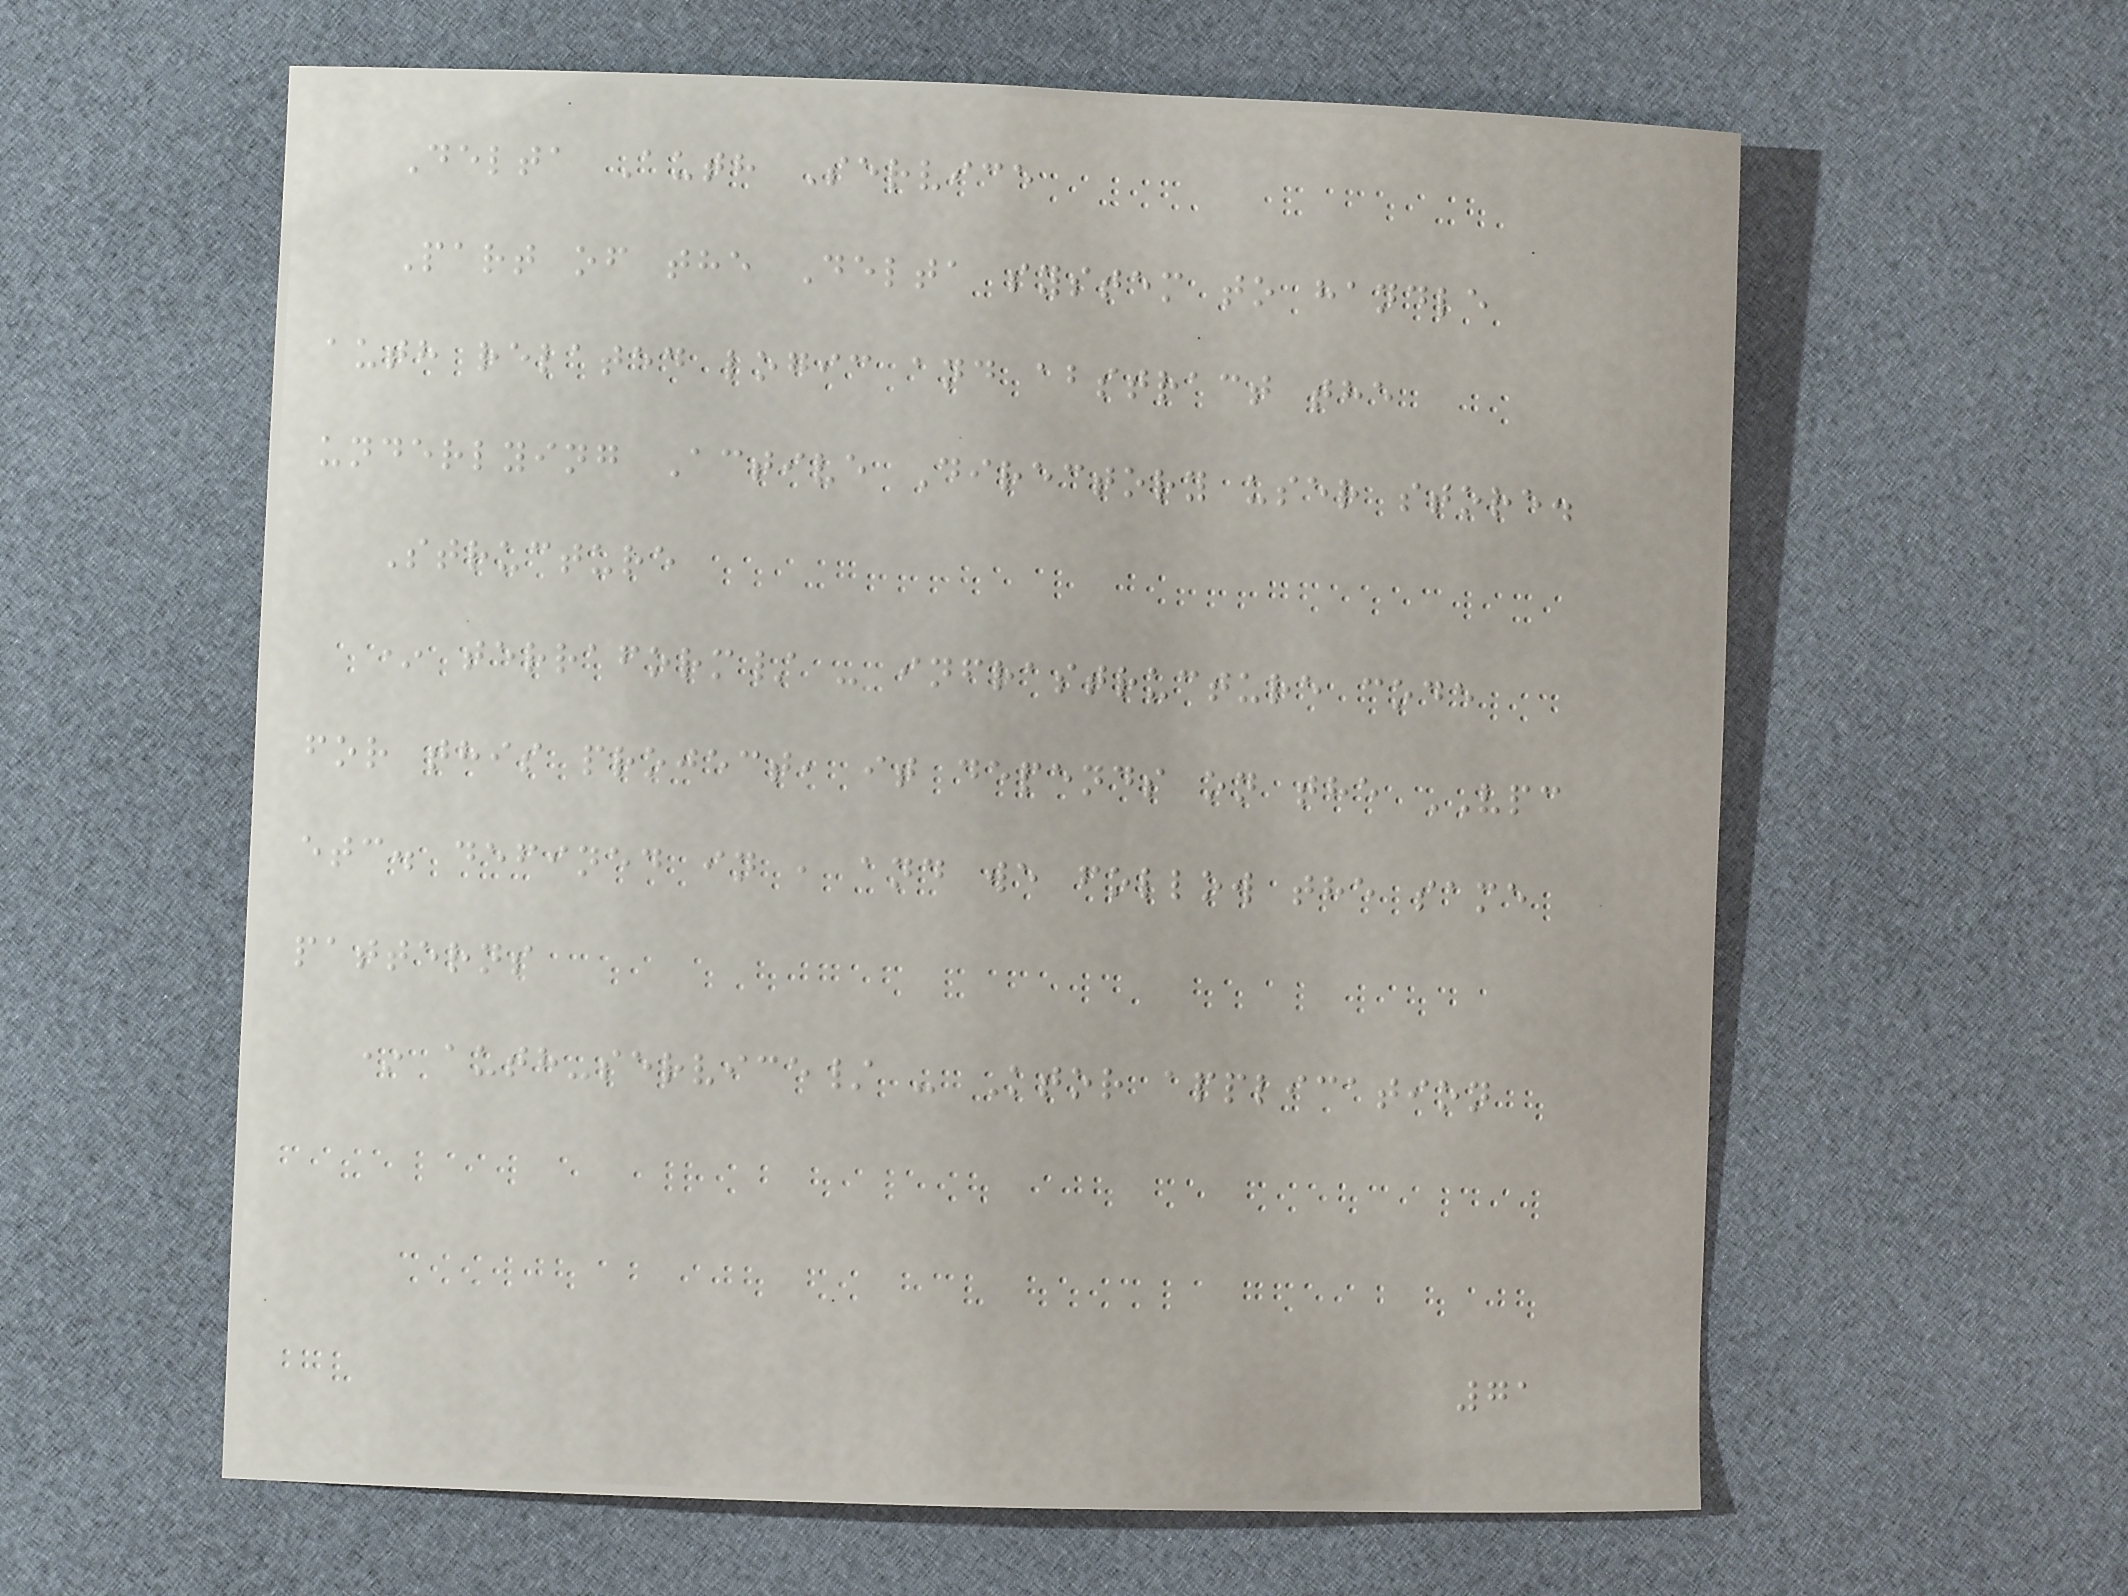Delta Auth Service
Part of the Delta system to handle
auth related logic and abstract the
underlying Active Directory user store.
Structure
* terraform/ - infrastructure code
for this project, it depends on the VPC
etc. defined in , and we follow the same
patterns
* auth-service/ - Ktor application
71
